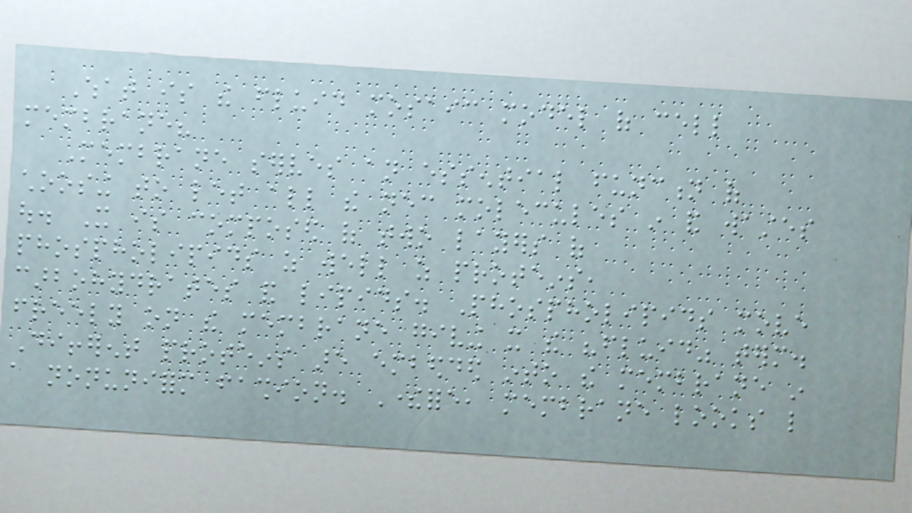What is the fluid mosaic model of cell
membrane?
Membrane serves an essential function of
choosing to let all the necessary molecules in and wastes
out. It is composed of two layers of
phospholipids as well as proteins,
carbohydrates and lipids. Phospholipids move
freely on the membrane giving it the "fluid" term.
Different proteins are embedded into the membrane in
a nonuniform fashion. Therefore, membrane looks like
